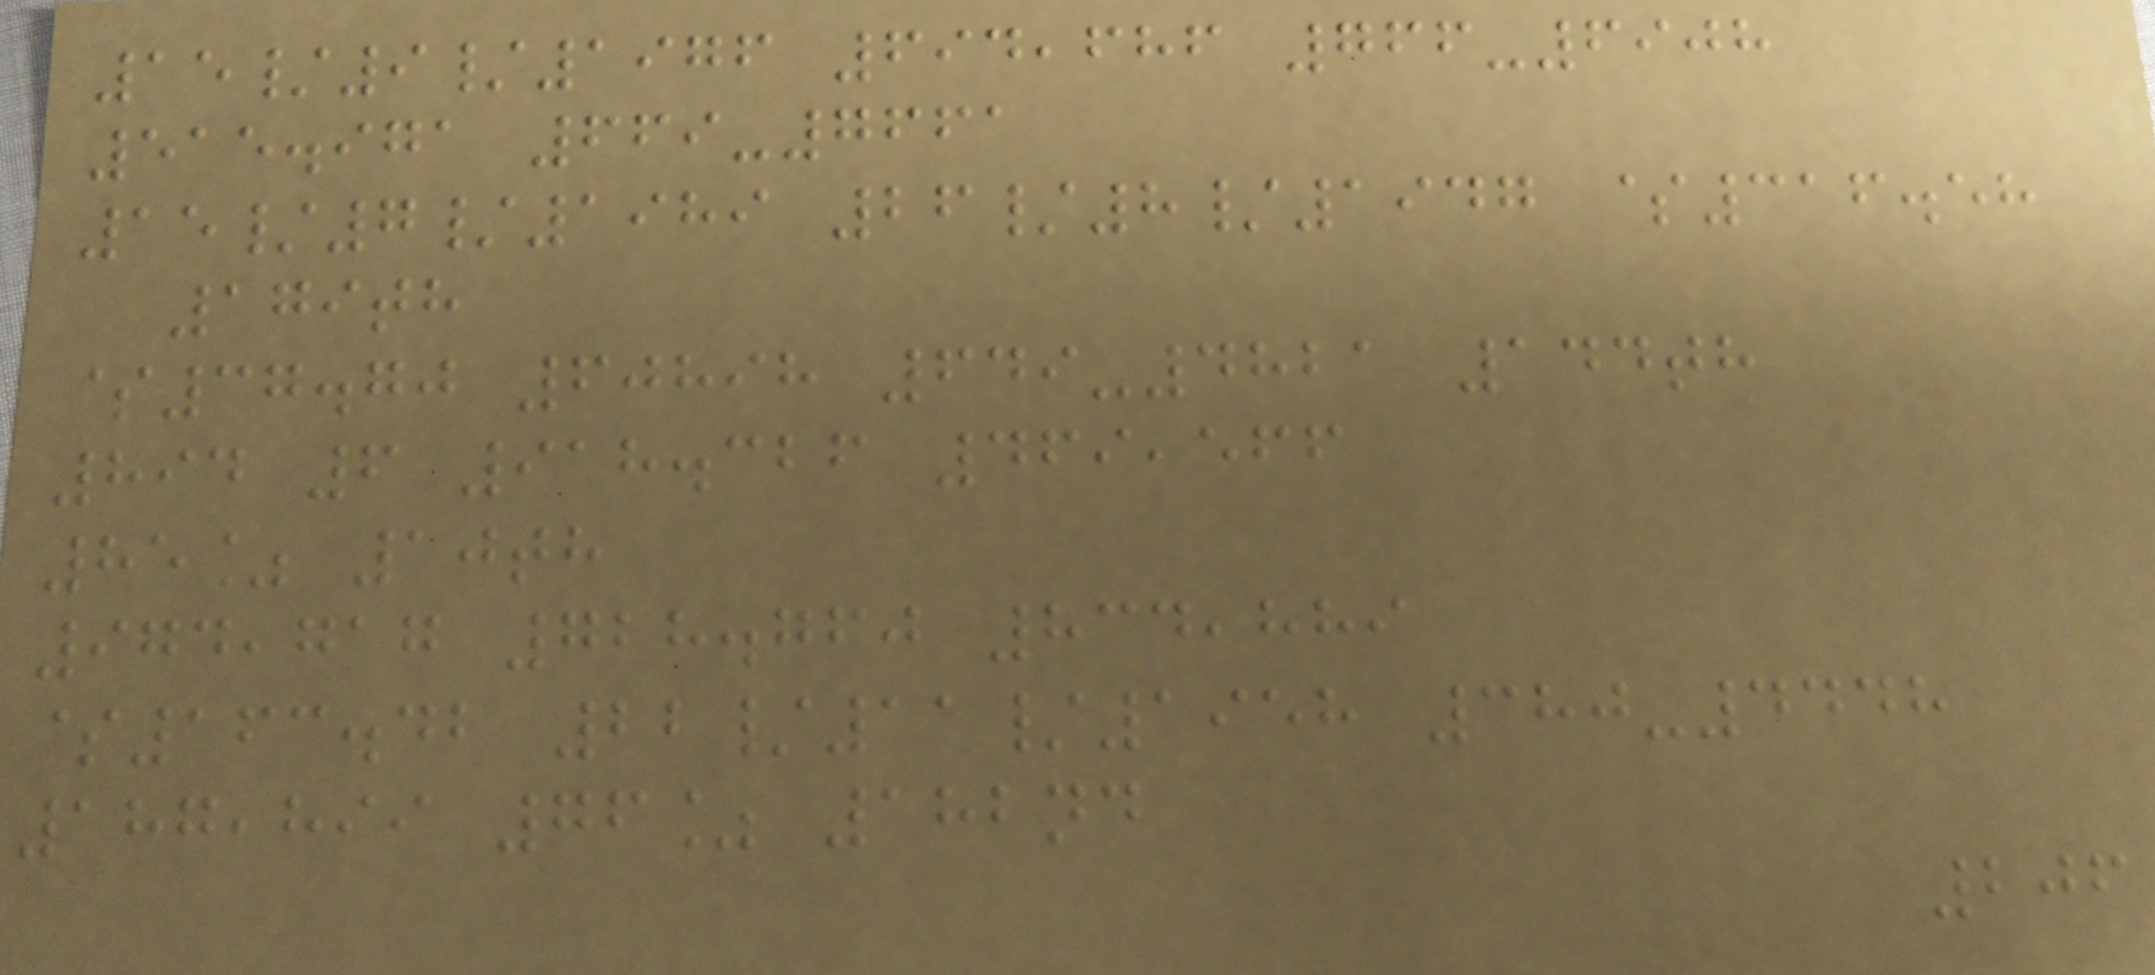15/9/1976 694,686 766-6908
515.971 669-7661
15/7/1989 26/8/1947 $316.58
179th
$37.70 60898 649-4821 144th
894 6 918.326 469,566
85% 10th
974,717 728.760 834,889
$163.42 22/11/1958 380-4448
187,899 76% 182nd
206
